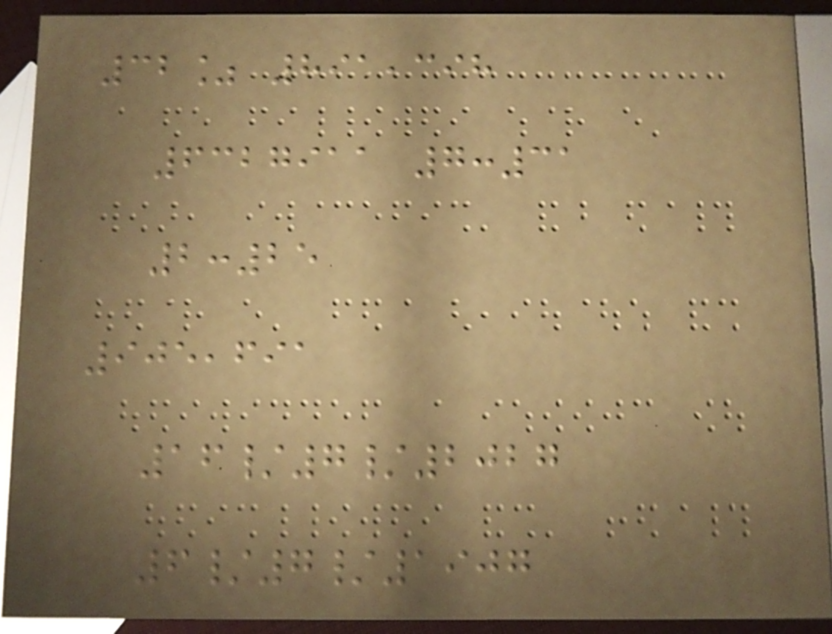32% 891,398
6327911 7:31
2:25
905,691
16/7/2027
6/7/1907
